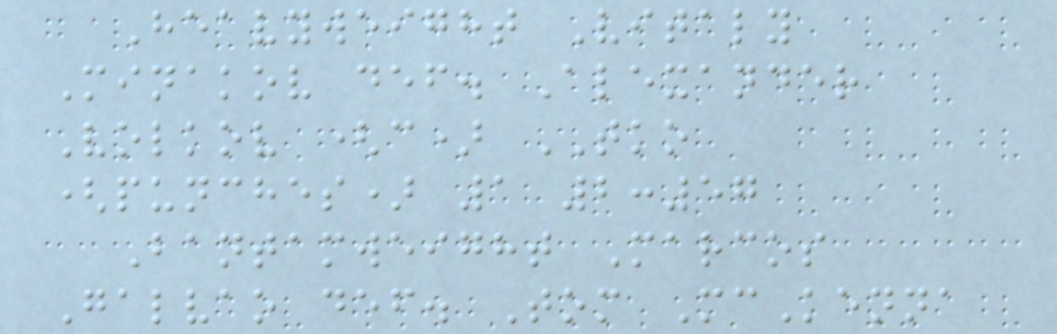Heavyweight Vitaly
Minakov def. Alexander
Volkov (c) TKO
(punches) 1 2:57
Bantamweight Marcos
Galvao def. Tom McKenna
